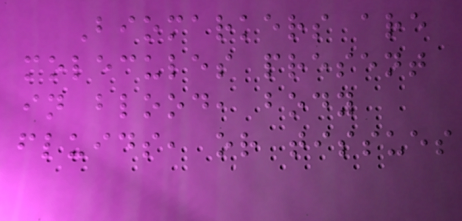Biomarkers are
molecules present
in blood, body
fluids, or tissues
